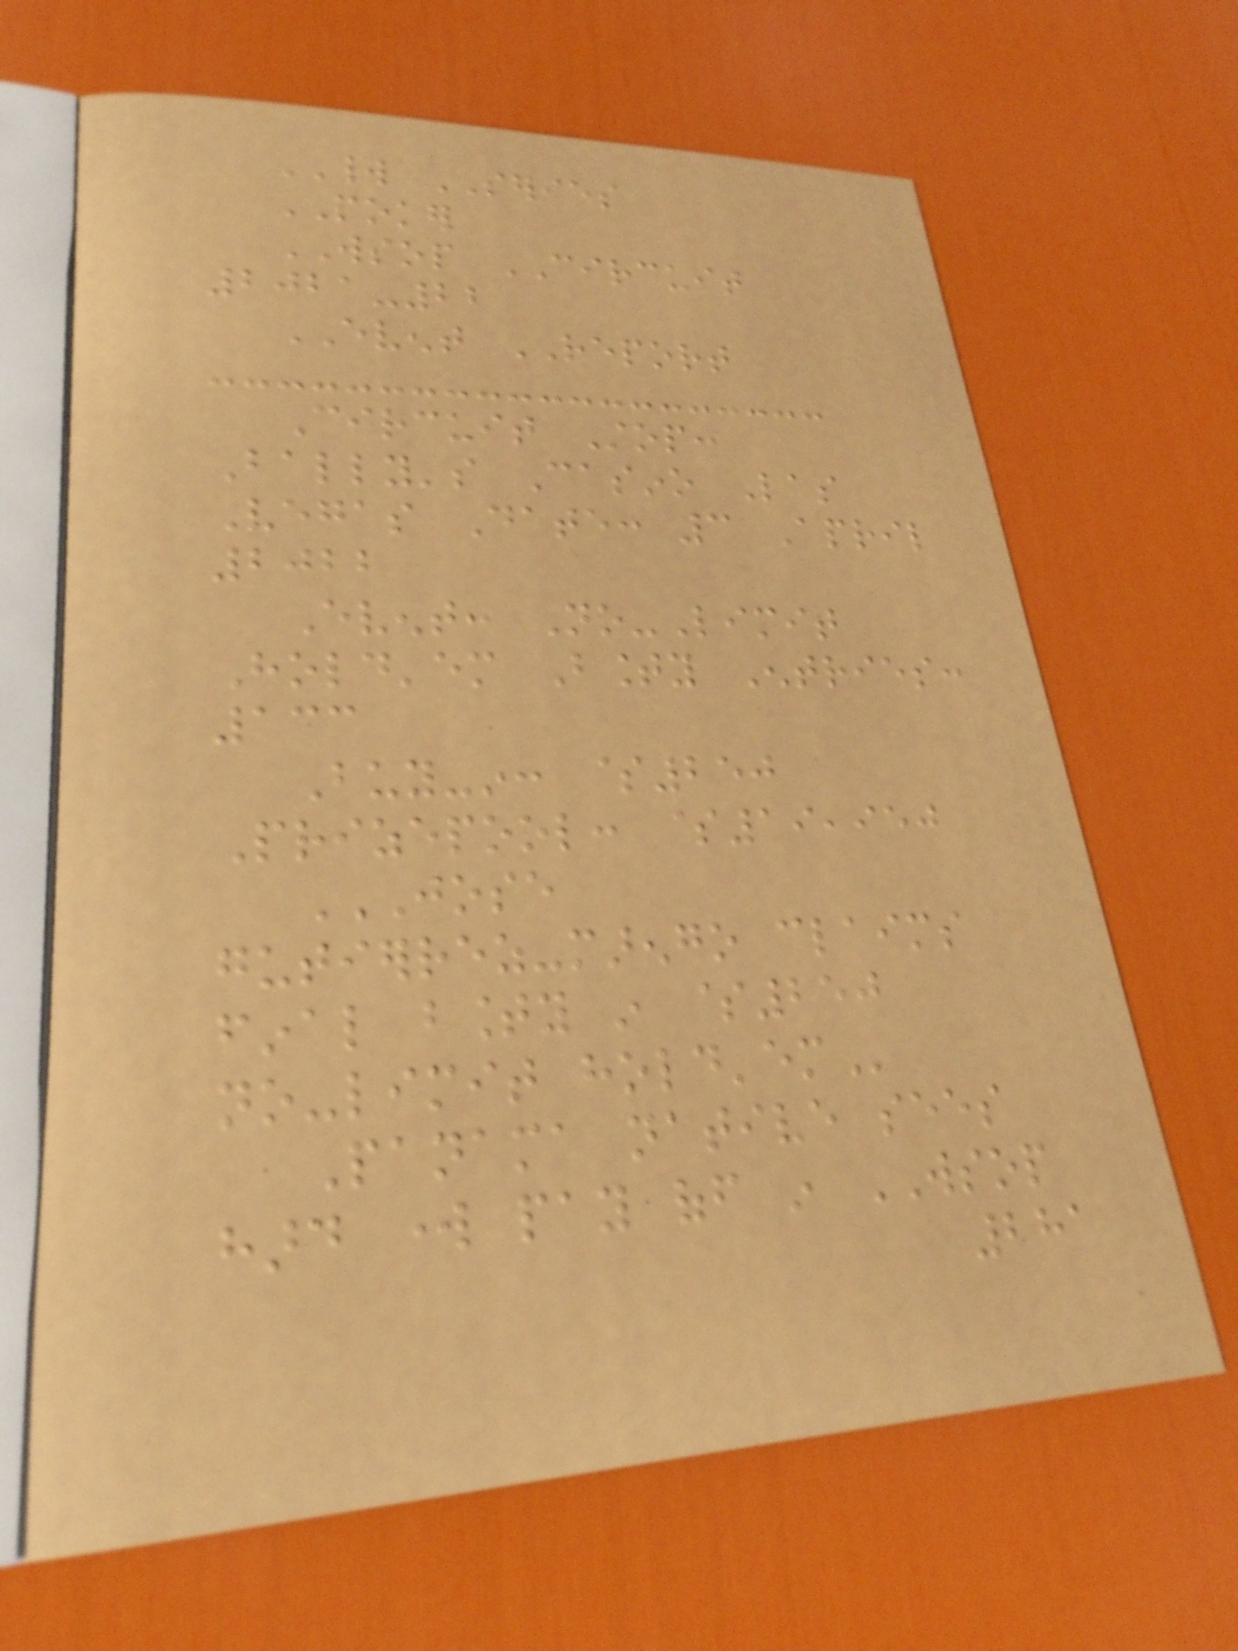WORLD SERIES
POKER
WSOP CIRCUIT
2021-22
EVENT REPORT
Circuit Stop:
Bally's Casino Las
Vegas Date: 3 April
2022
Event: No-Limit
Hold'em Bounty Entries:
133
Buy-in: $250
Prizepool: $19,950
JOSE
GUTIERREZ-MARENGO CLAIMS
FINAL BOUNTY IN $250
NO-LIMIT HOLD'EM
Panama native sees
hard work pay off in WSOP
281
